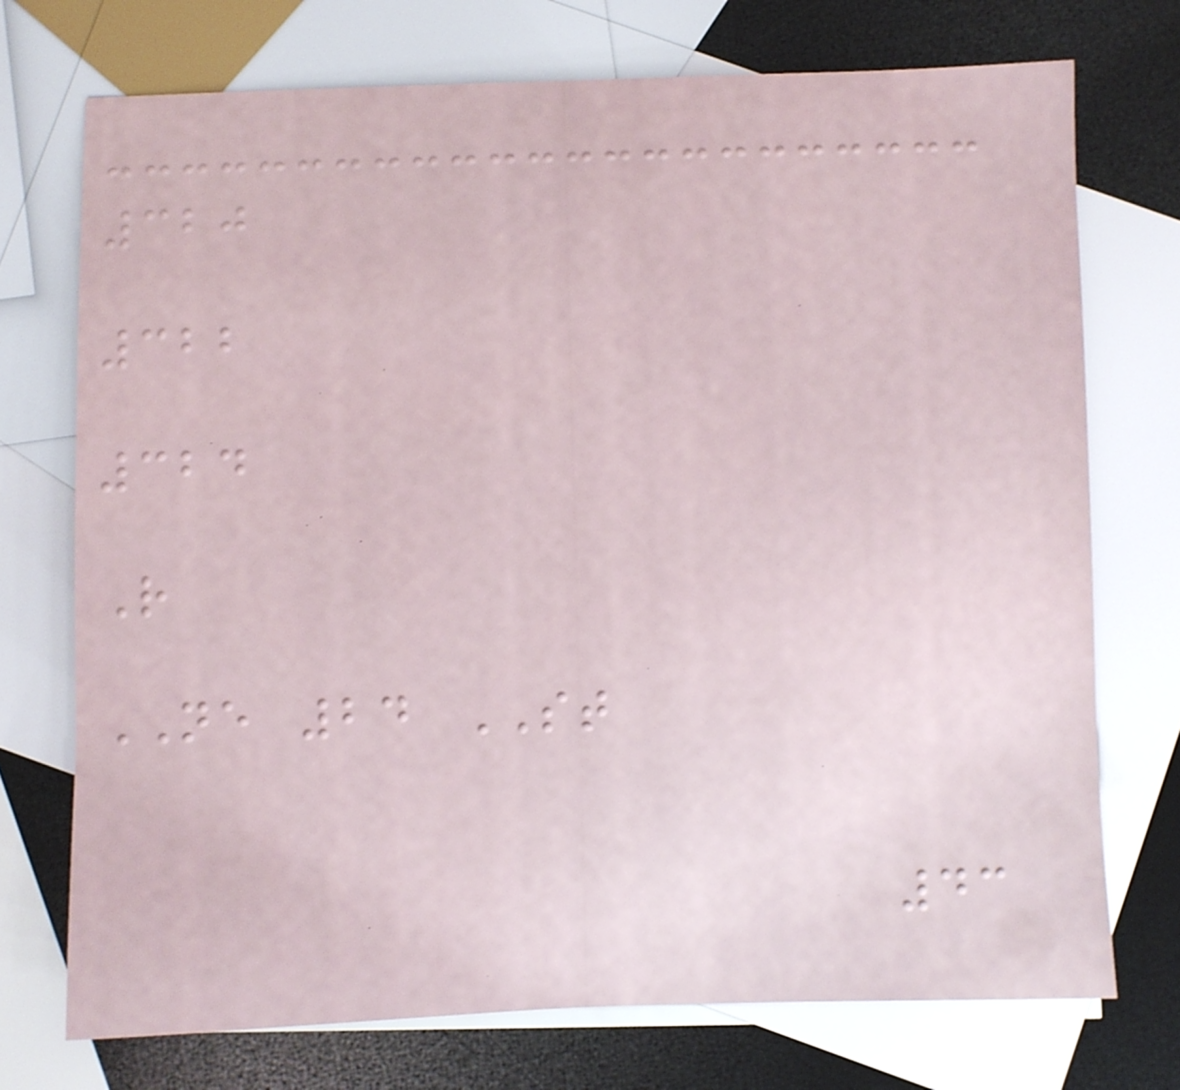320
322
324
R
NE 24 ST
43
